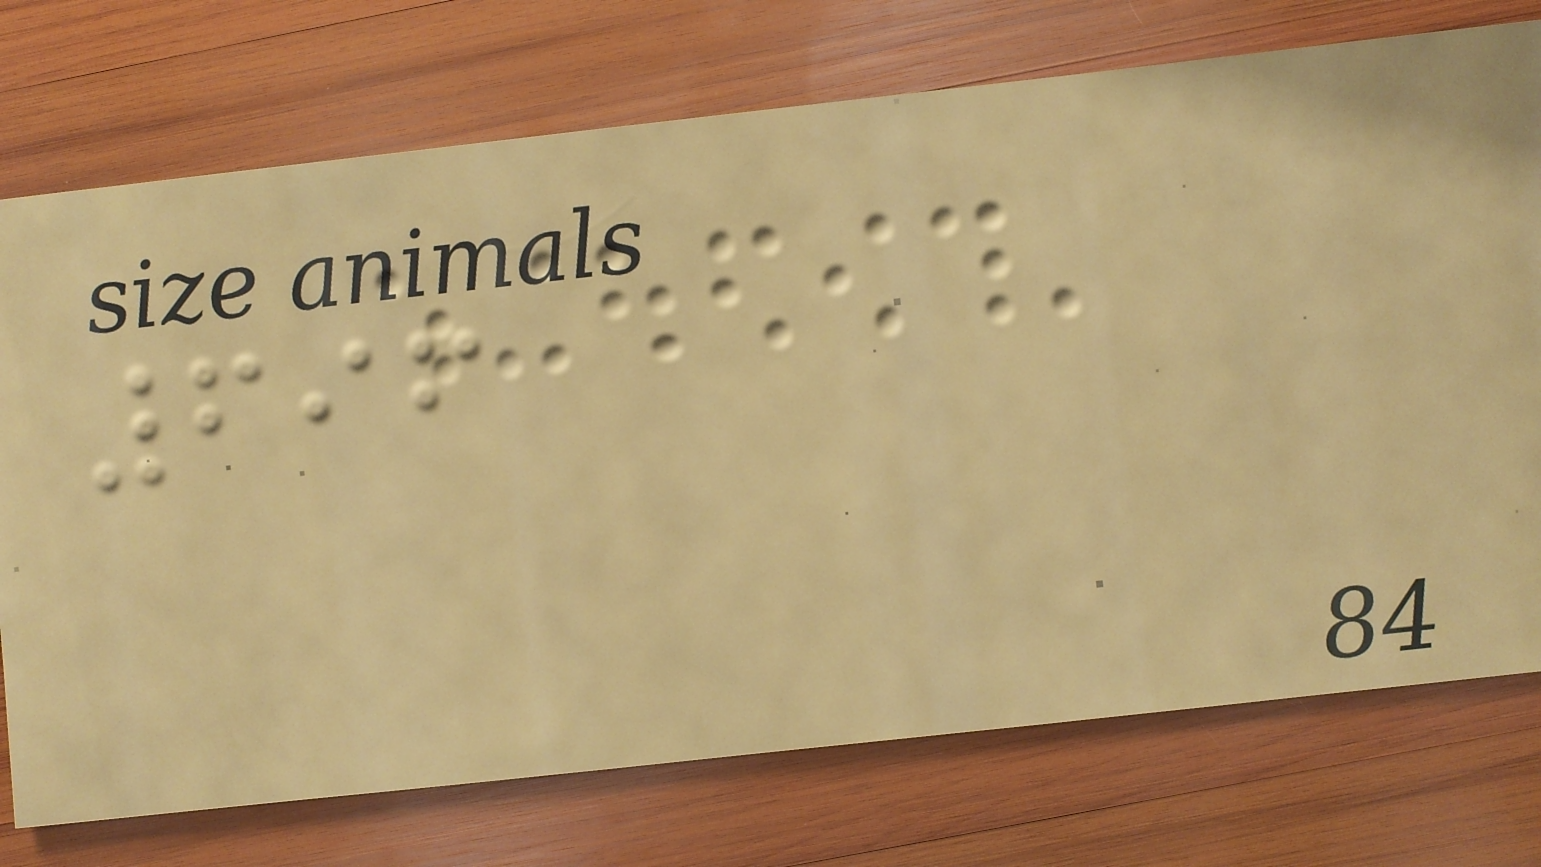696
